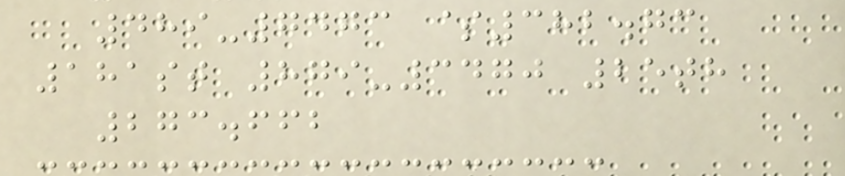489-7473 $382.73
181st 879-3470 25th
273.662
